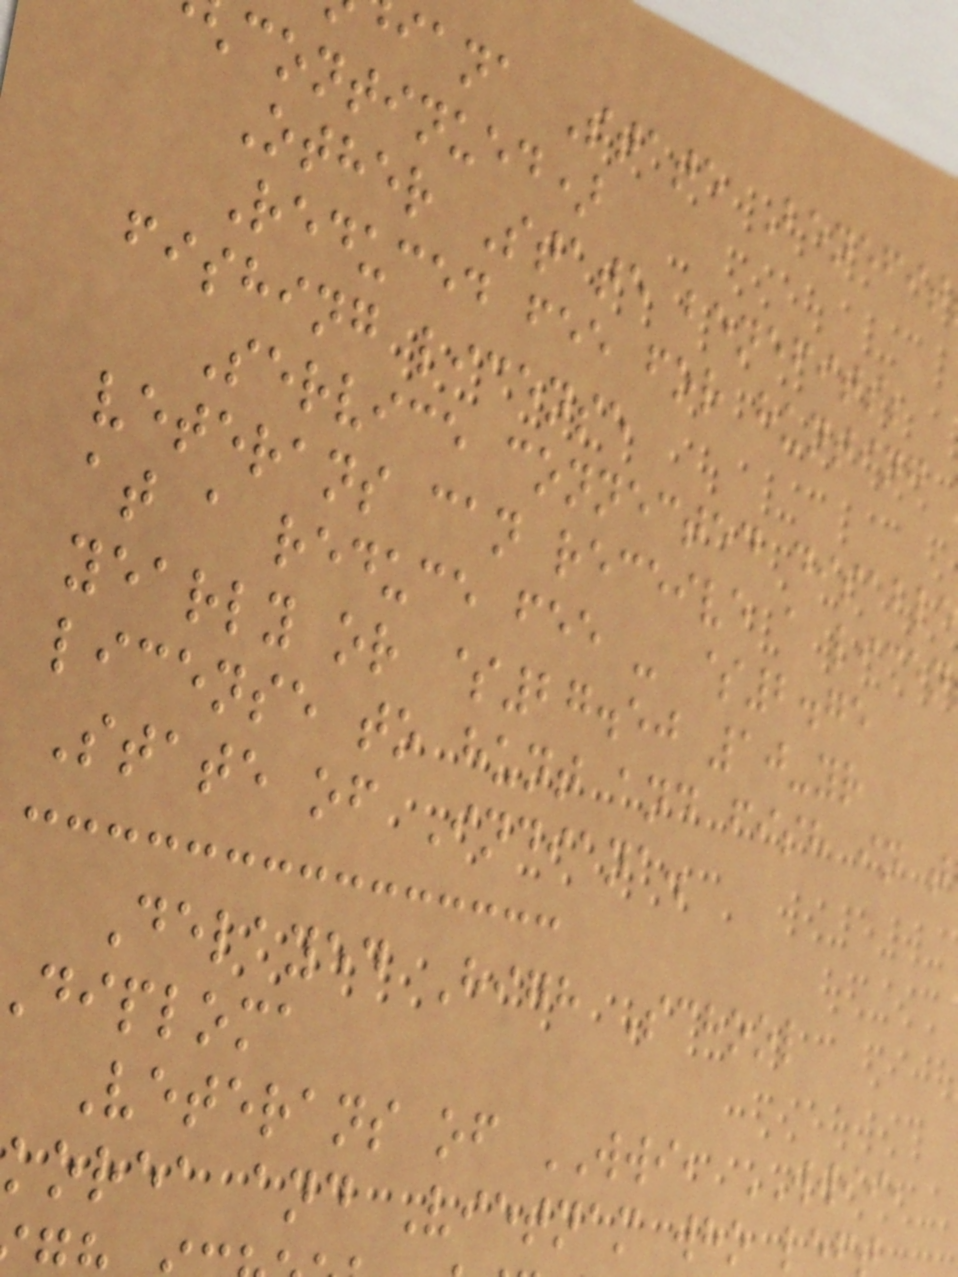iana State Benefit
continued)
Other State benefits;
Reduced fee for hunting
fishing license
Service connected disabl
veterans can receive a licen
at a reduce fee - $2.75
yearly or $27.50 10-yr
license to hunt and fish in t
State of Indiana.
Delayed High School
diploma
Veterans of WWI, WWII,
korea and Vietnam who lef
